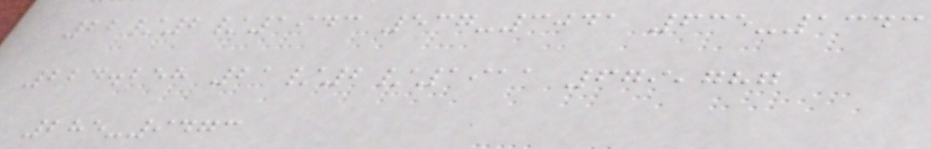22/2/1943 537-3041 635-1343
224.258 21/2/1911 679,787
285-9473
